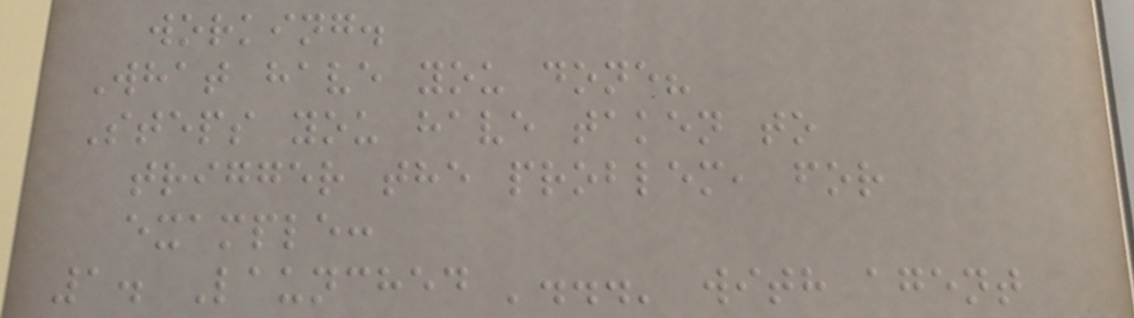working.
What have you done?
Steps you have taken to
trigger the problem, for
example:
1. Launched '...' with agent
